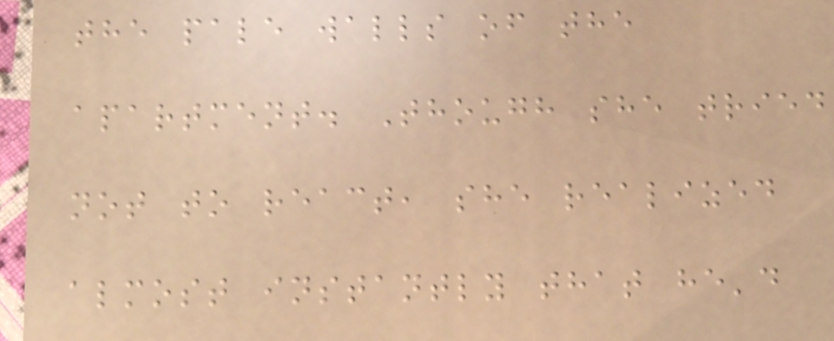the pale walls of the
apartment. Though she tried
not to react, she realized
almost instantly that he'd
